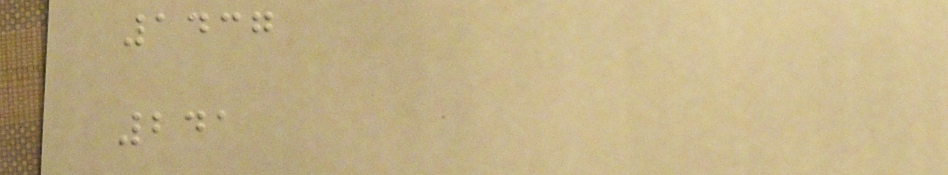1437
241
